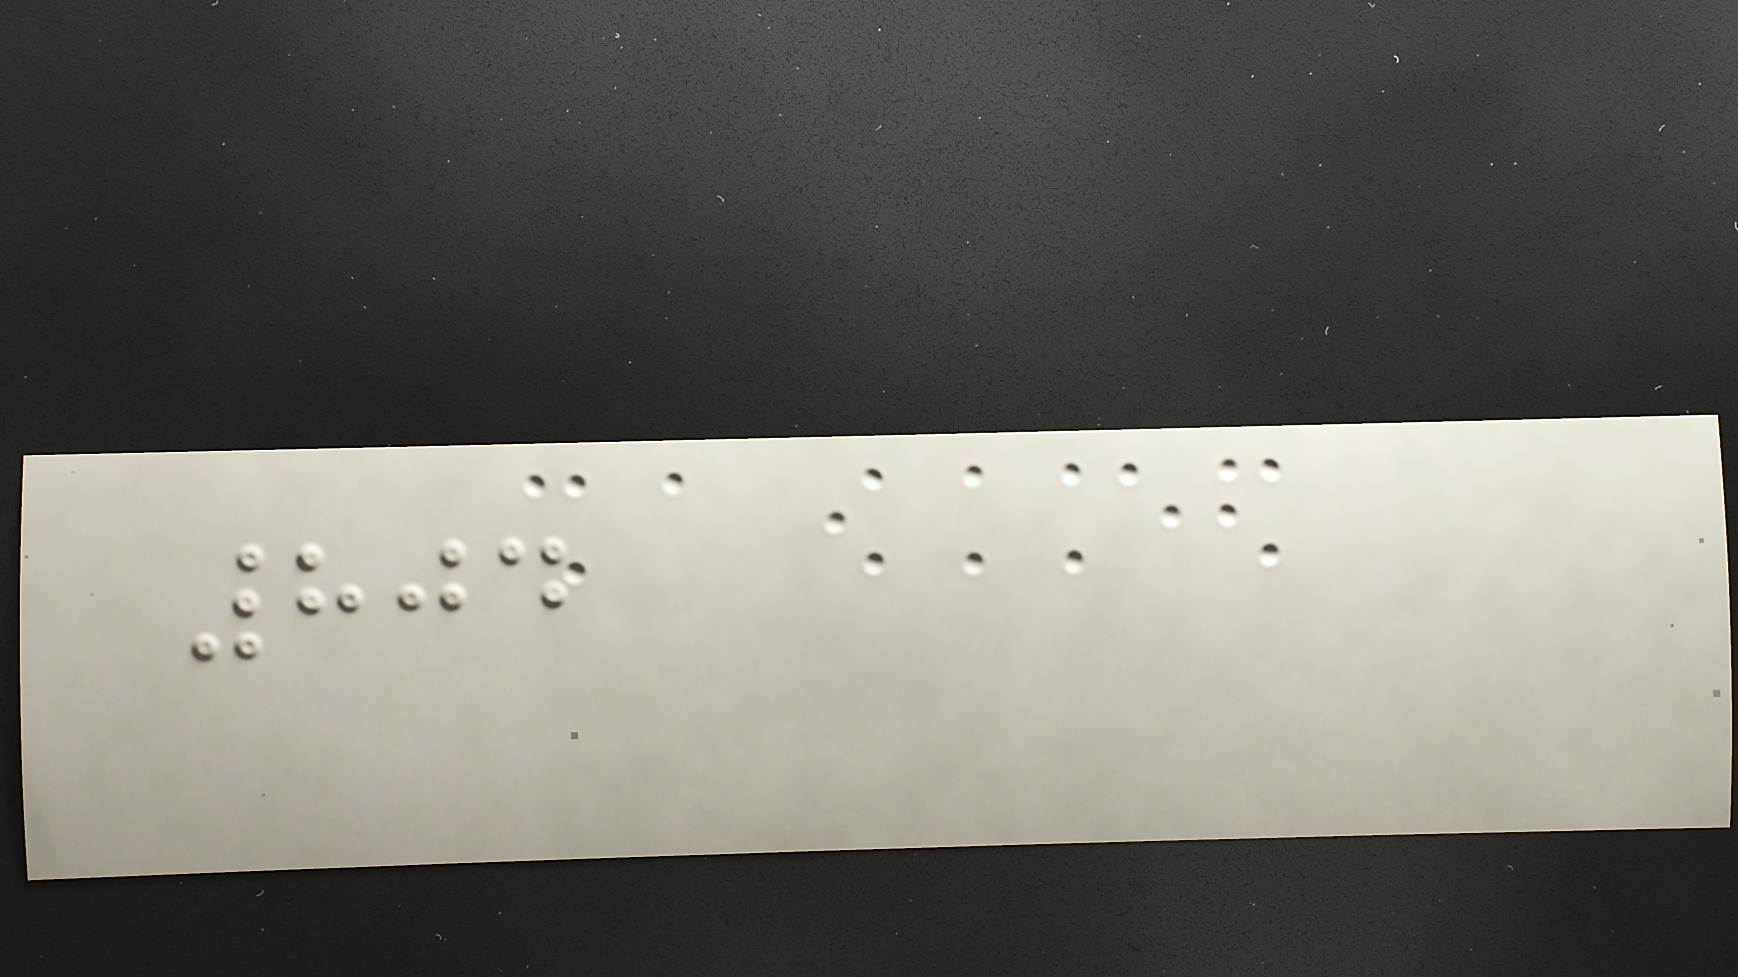804
